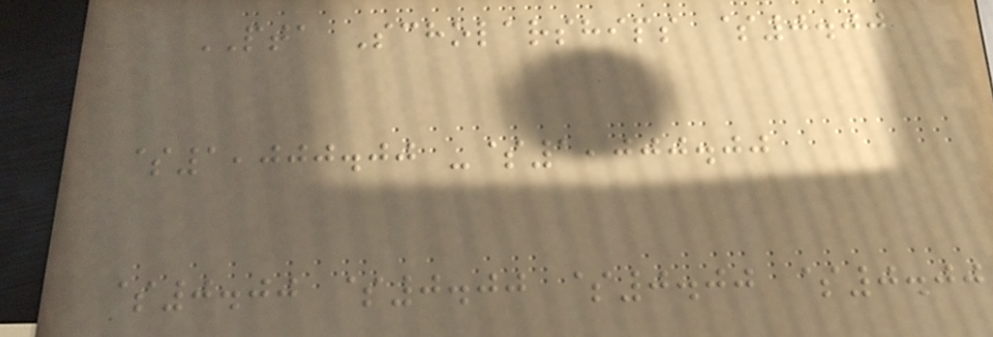PTA Scholarships $0.00
$1,000.00 -$1,000.00
$0.00 $0.00 $0.00 $0.00
